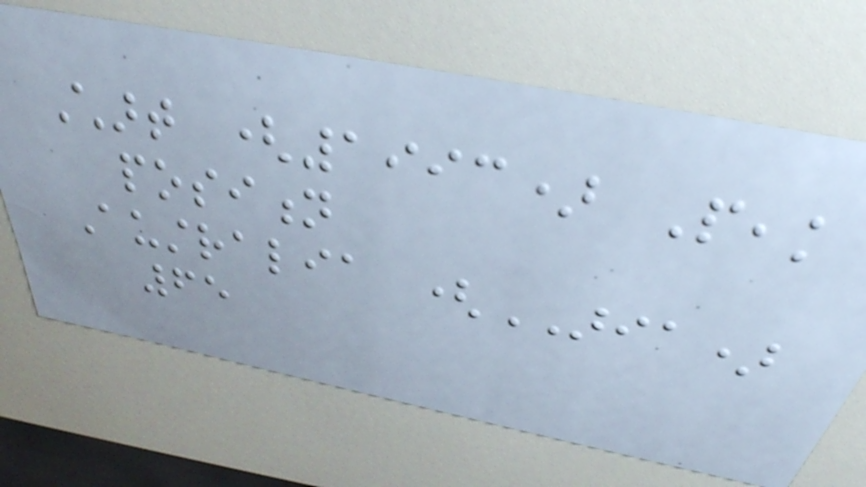Chart (1993) Peak
position
Australia (ARIA)
65
